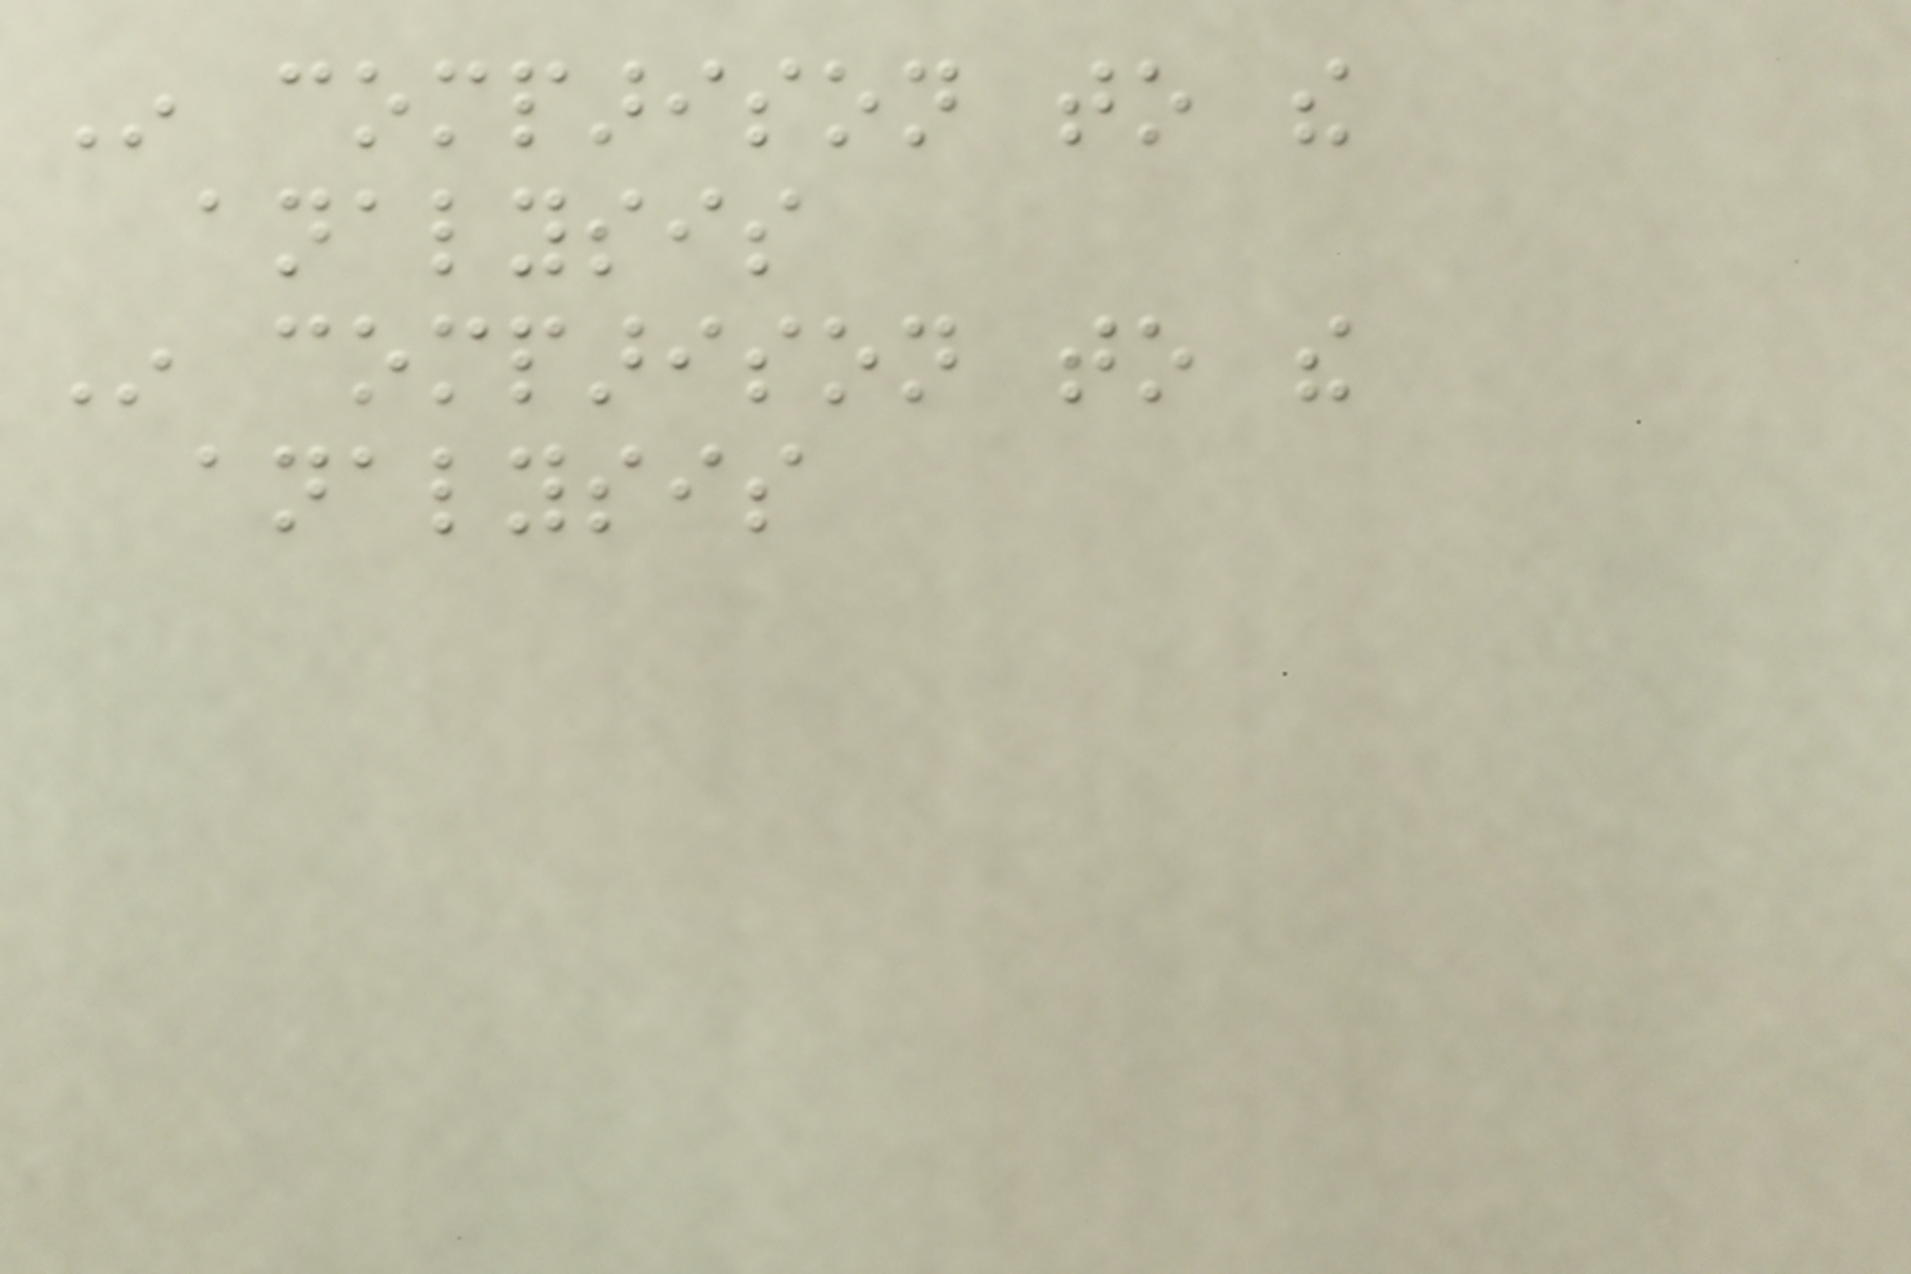In comparison to the
analysis
In comparison to the
analysis
